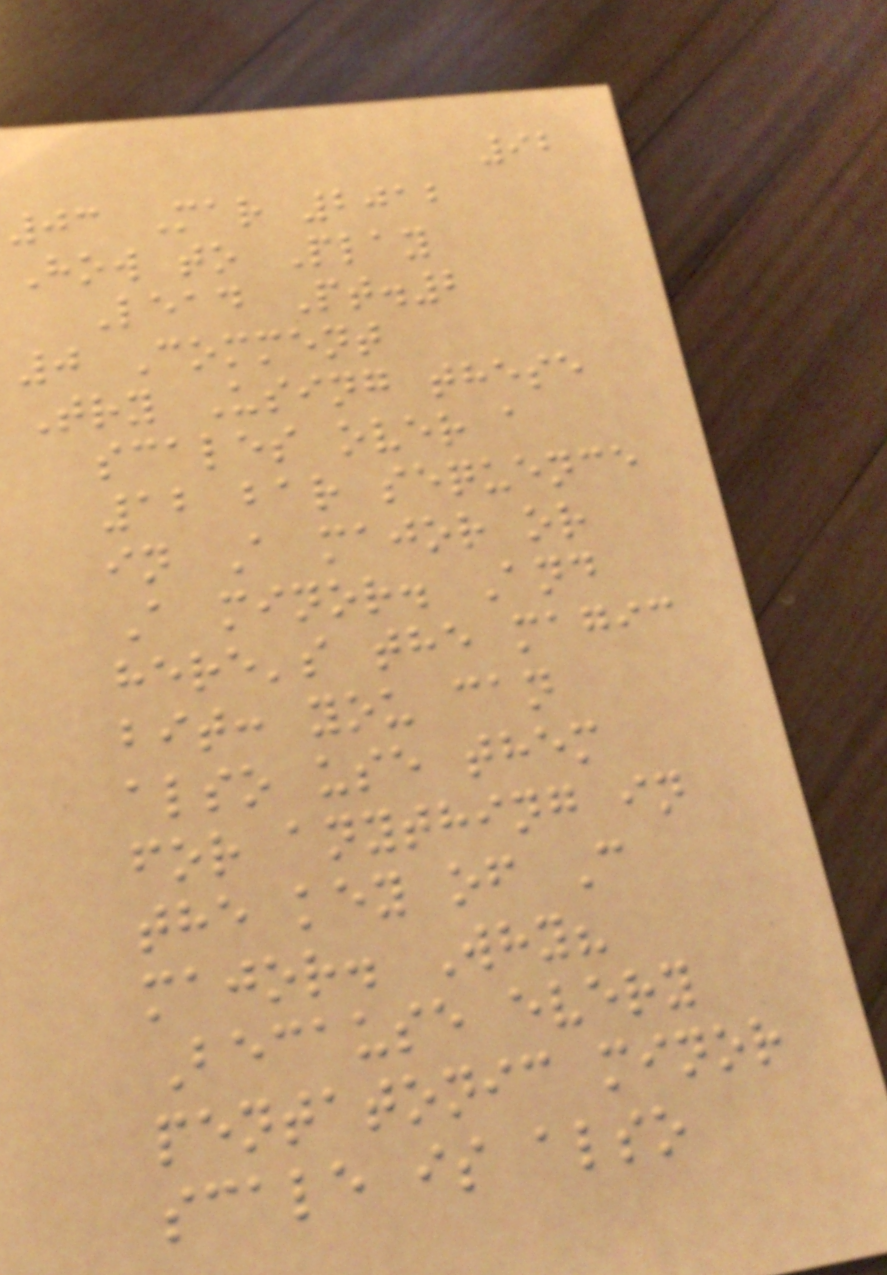92
03 Mar 2012
How to Play
Lead Pt.2
0 Comment
Try Using these
scales over a
12 bar sequence
in A major or
A minor. And
here's the magic
bit: you can
also use them
for anything in
the key of C
major. Why?
Because every
pentatonic minor
scale is also
